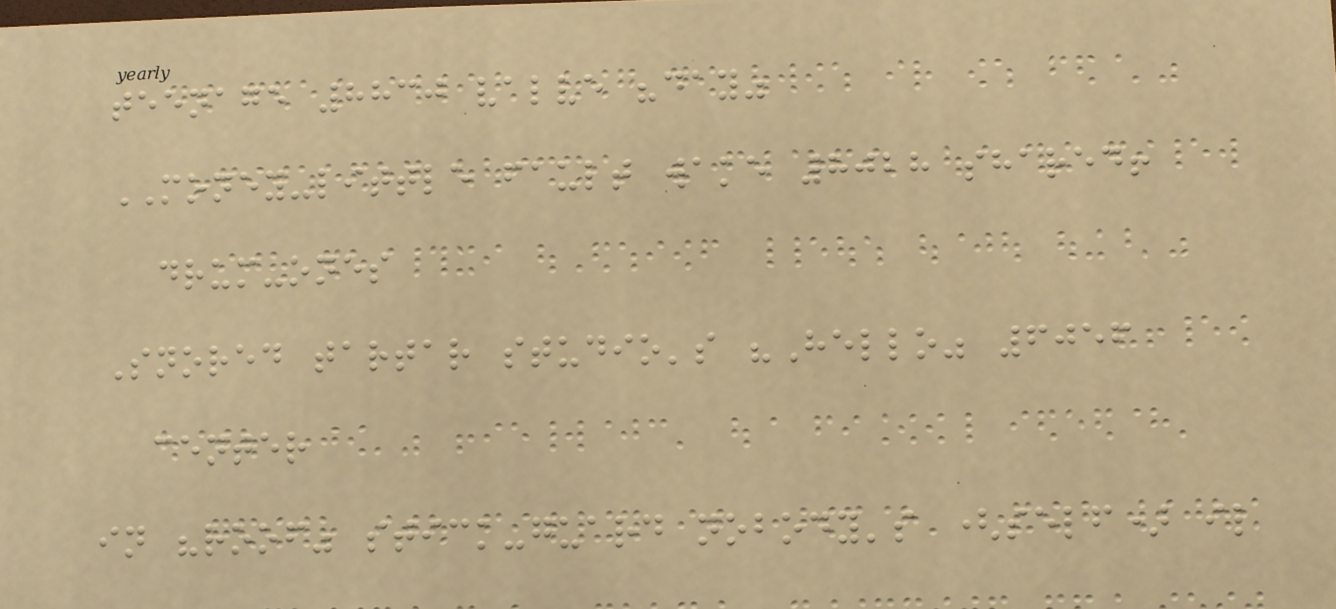teenage 8830 valve "day"
MONEY-little fault wake 8028 shared!
drum-ones
Snored tartar studio's "Hello" 6056
center
in "roof" stick-guard nobody's (self) il
